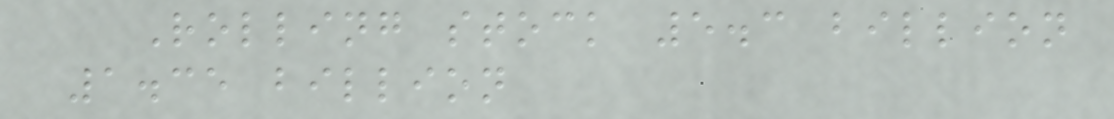Rolling stock 5.3 billion
1.35 billion
